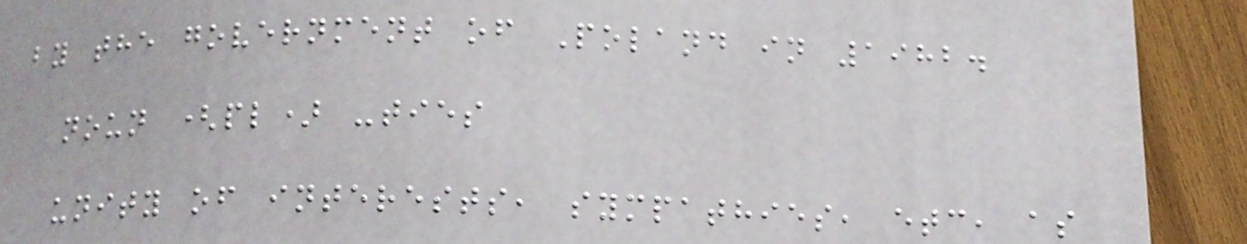by the government of Poland in 1982.
noun (pl) -ties
unity of interests, sympathies, etc, as
